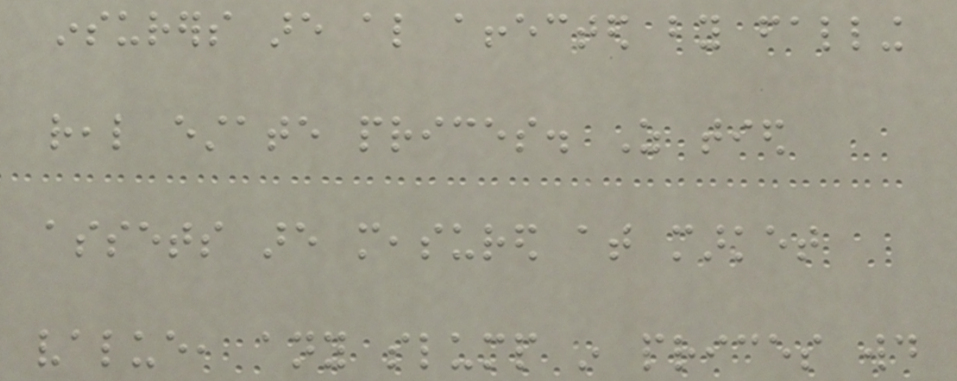insurers are also affected by falling
real estate prices. As tied
assets are measured at market
value, any slump in prices would
